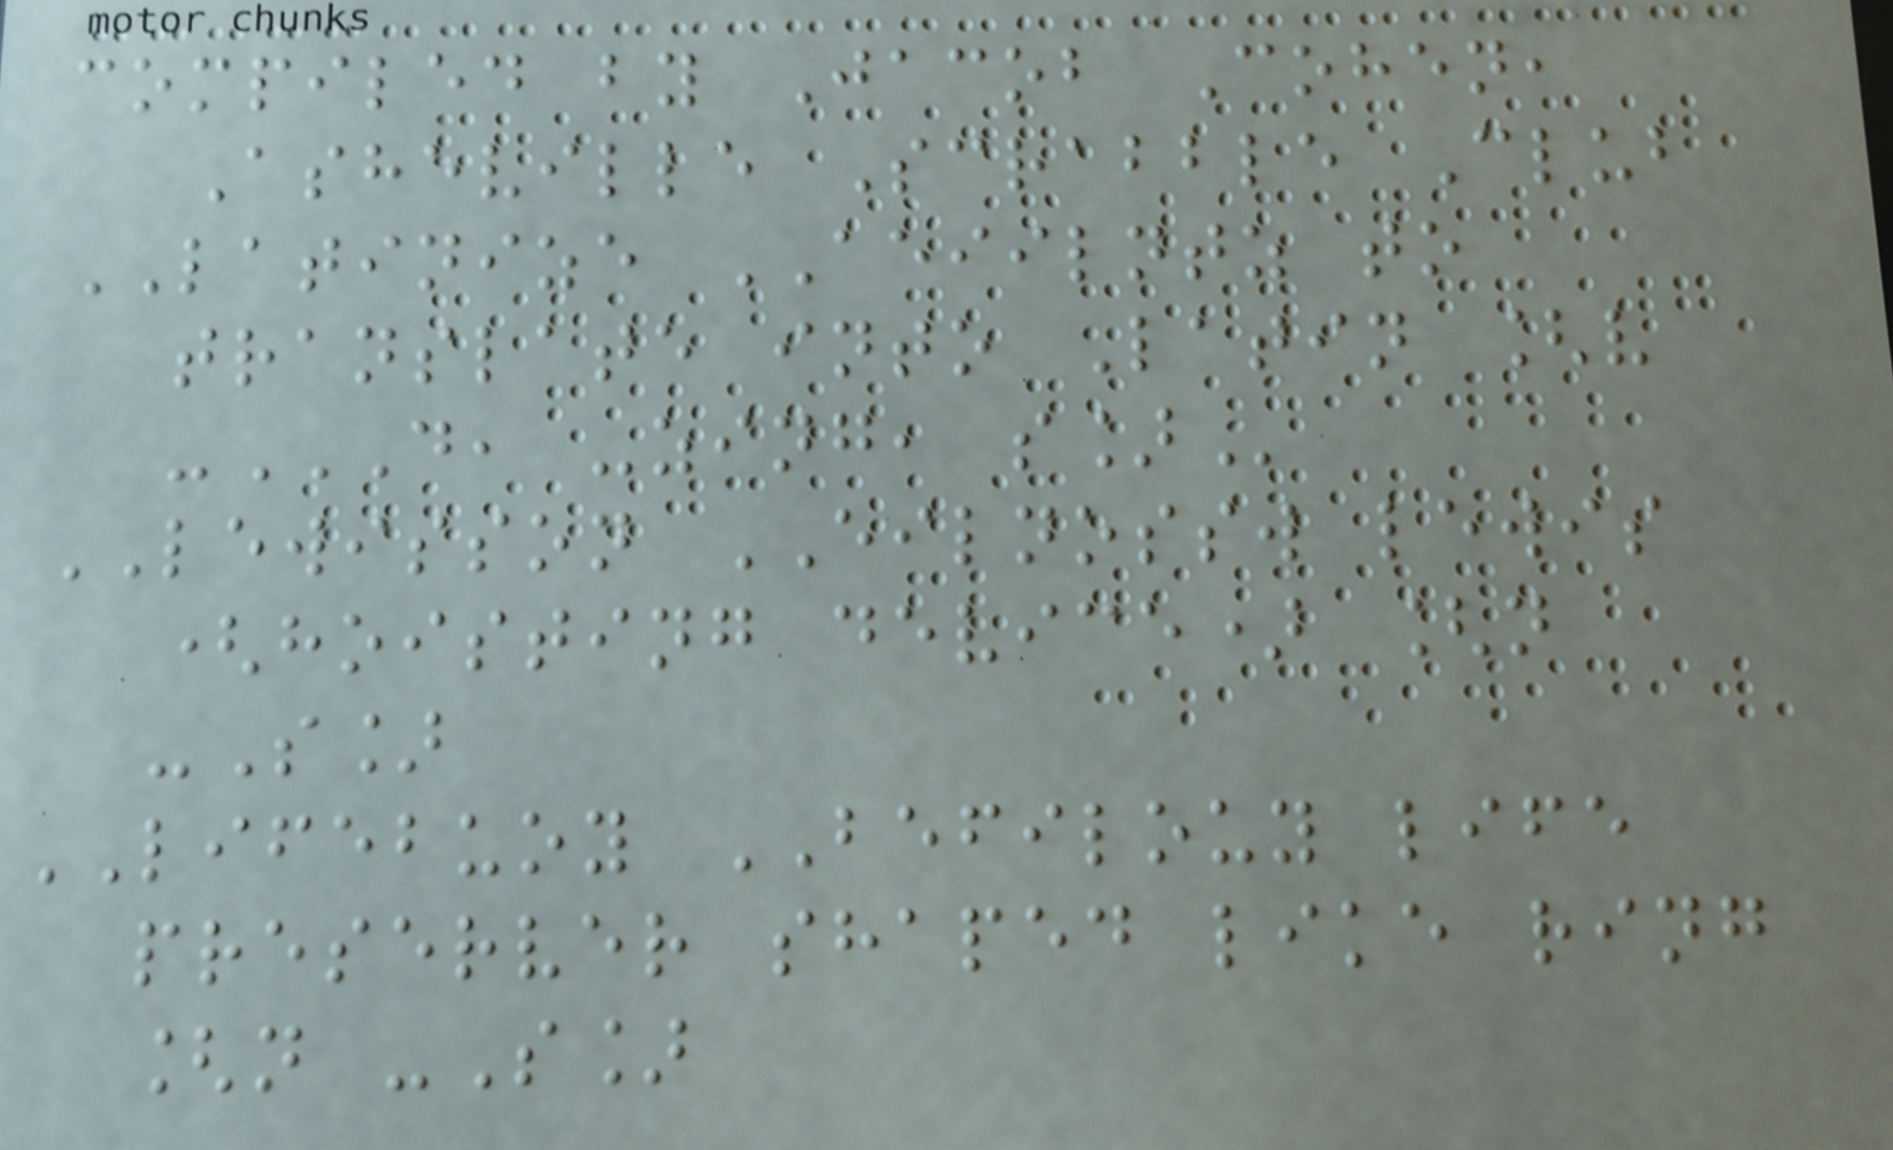compiled by Jacob Cohen,
Asheville Scrabble Club
LATINIZE AEIILNTZ to
translate into Latin [v
-D, -ZING, S]
LEWISSON EILNOSSW lewis
(hoisting device) [n
-S]
LIFEBUOY BEFILOUY life
preserver shaped like ring
[n -S]
